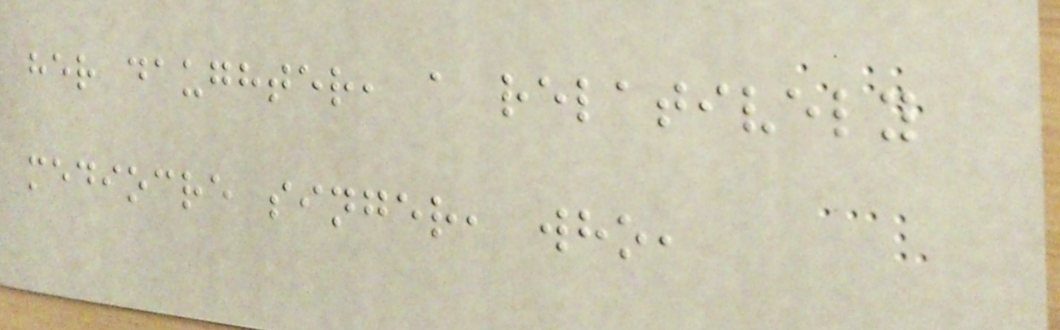her daughter, a relatively
mediocre singer, who,
